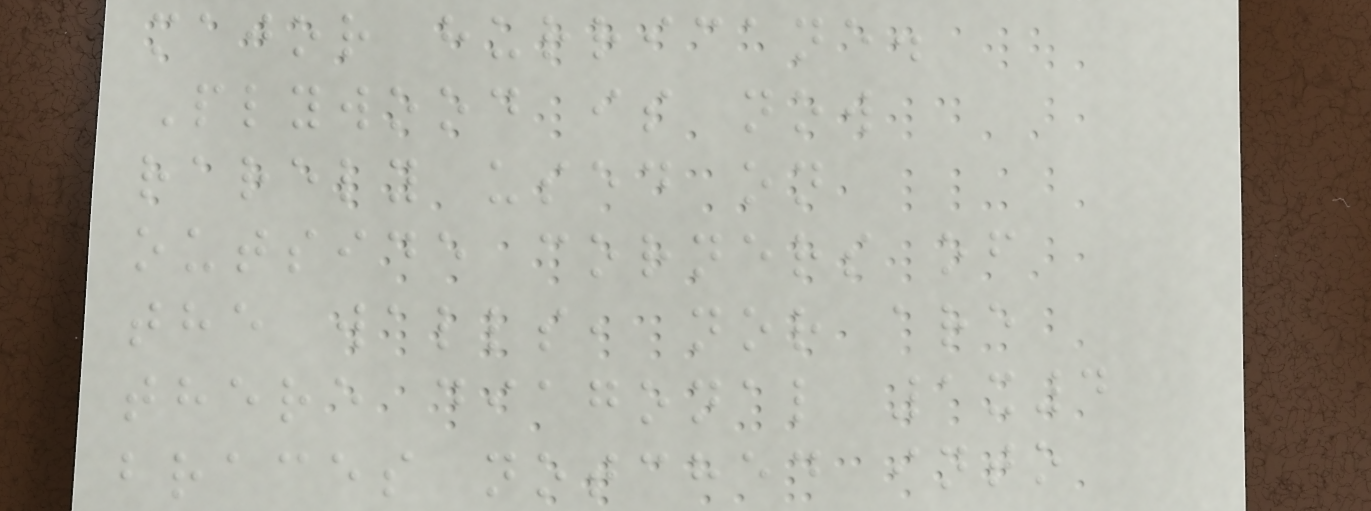major hurricane.
Plywood is now
rarely used on
outside corners of
the walls, nor are
there diagonal 1x4
braces notched into
